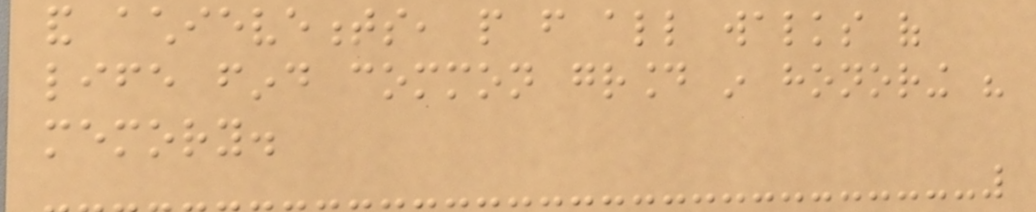and achievements, people from all walks of
life find common ground in honoring his
memory.
